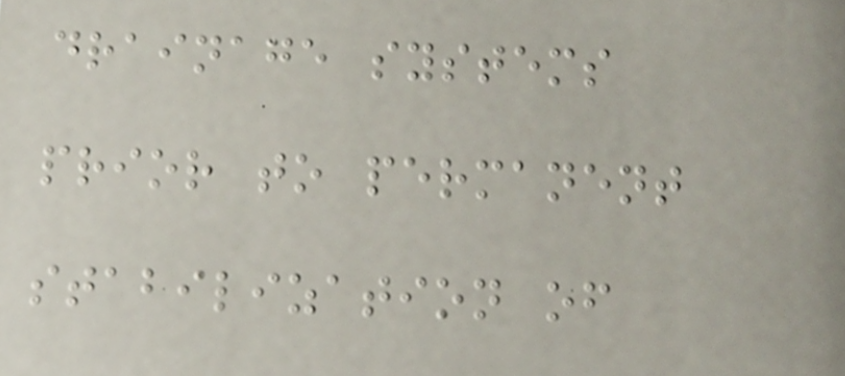drainage systems
prior to permanent
stabilization of
